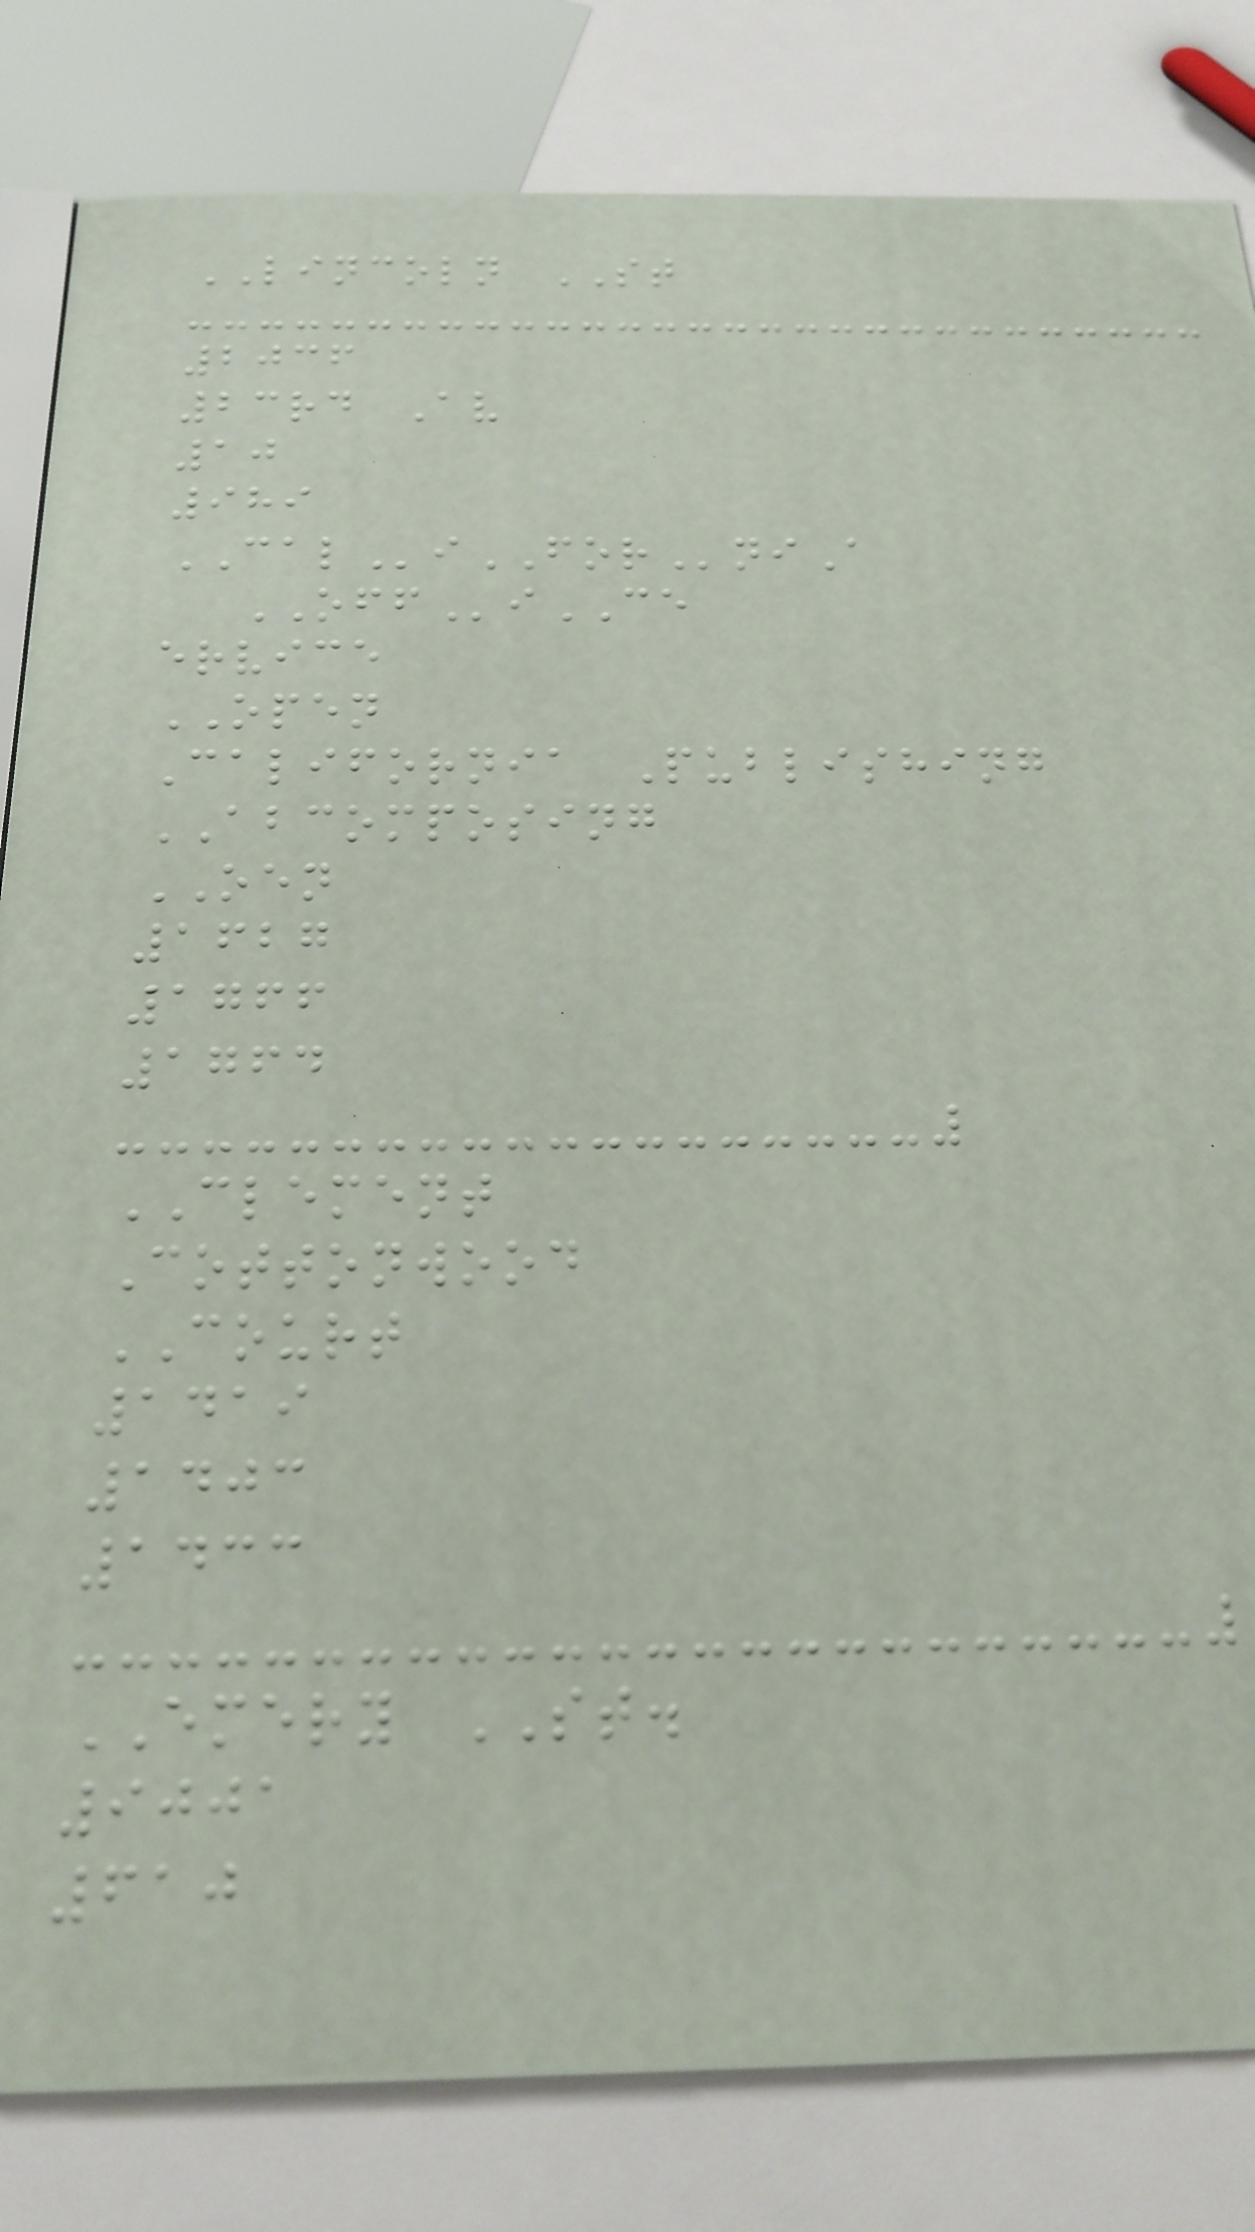LINCOLN ST
2036
23rd Av
10
989
CALiFORniA
OFFiCE
ervice
OPEN
California Publishing
ABCOMPOSING
OEN
1627
1766
1764
CLEMENT
Cottonwood
COURT
1419
1403
1433
EMERY ST.
9001
610
